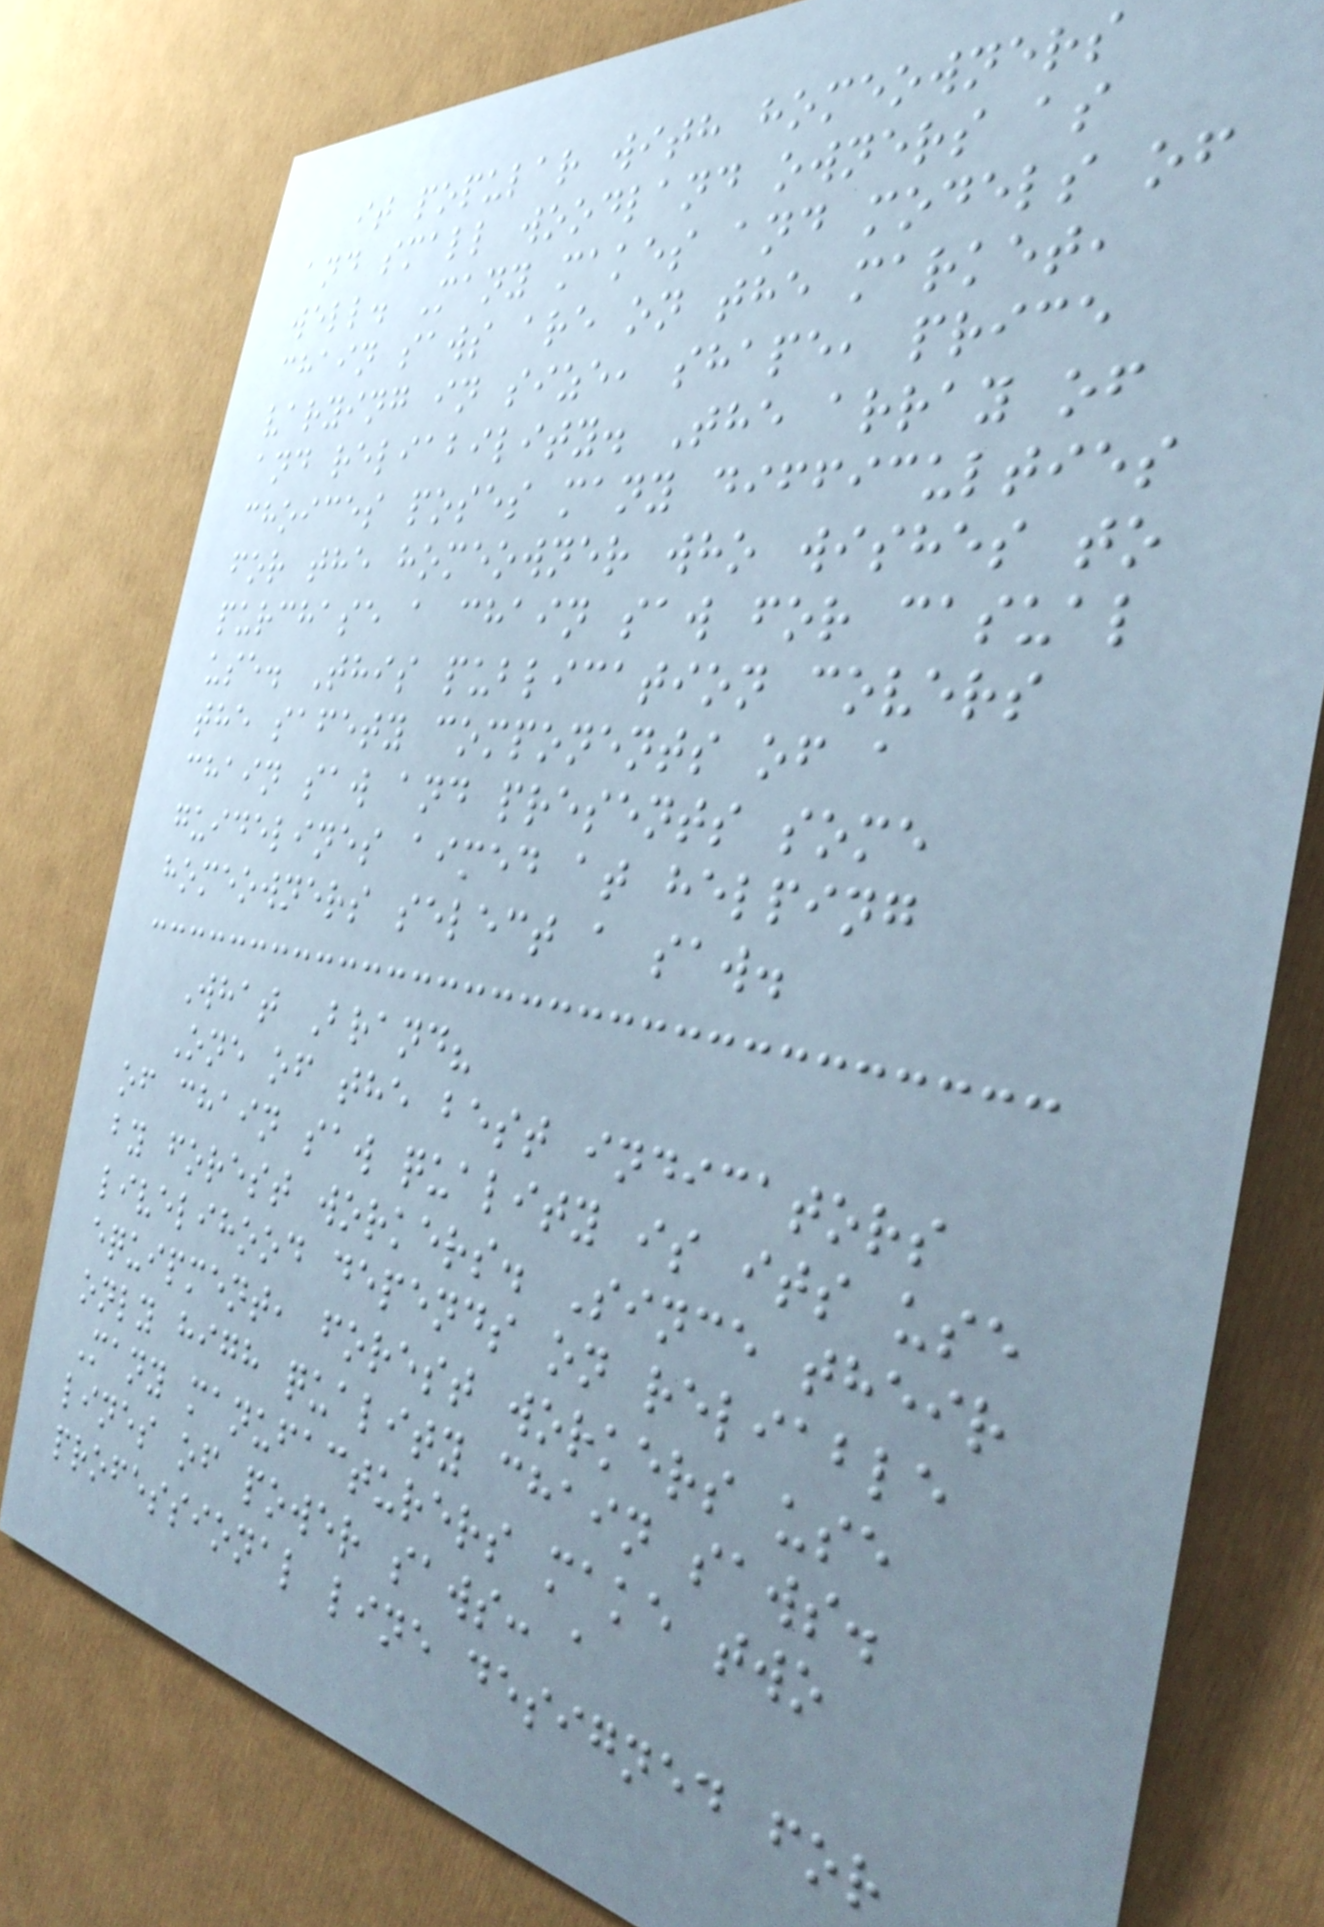it popular with homeowners
and small woodland owners as
well. Many makes and models of
chain saws are on the market,
varying in size, shape, price
and reliability. The array of
choices poses many difficulties
for the homeowner who wishes to
purchase a chain saw for casual
use. This publication covers
the safety components of a
chain saw and presents some
guidelines aimed at helping
homeowners select a saw.
What Brand?
One of the best indicators
of chain saw quality is its use
by forest workers. Since their
livelihood depends on reliable
equipment, forest workers use
only high quality chain saws.
Many manufacturers make two
lines of power saws: a
professional line designed for
